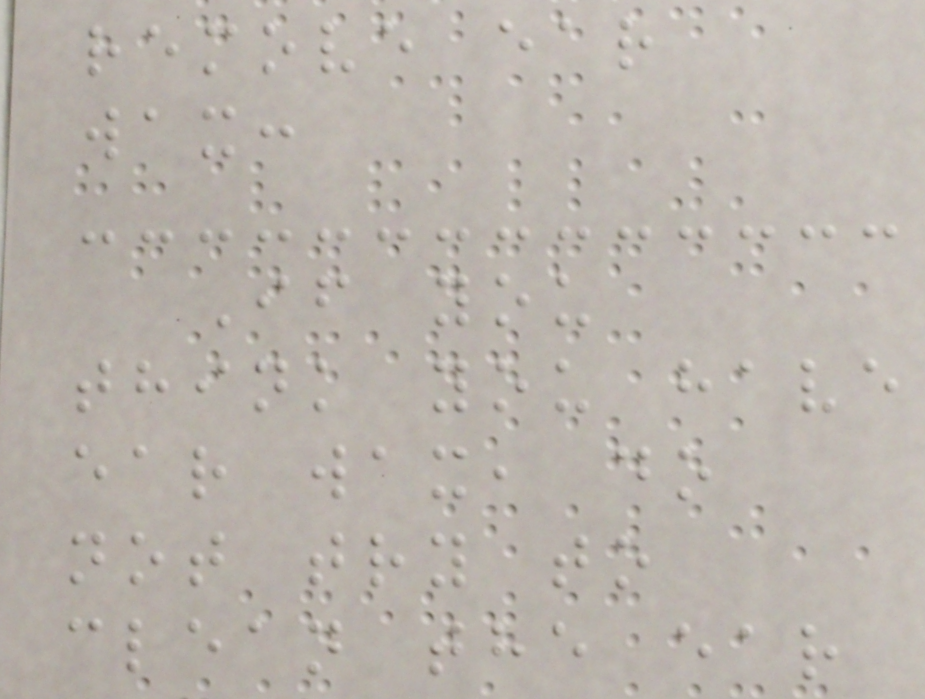remove ear
wax:
If you
think you have
ear wax, do
not try to
clean the ear
